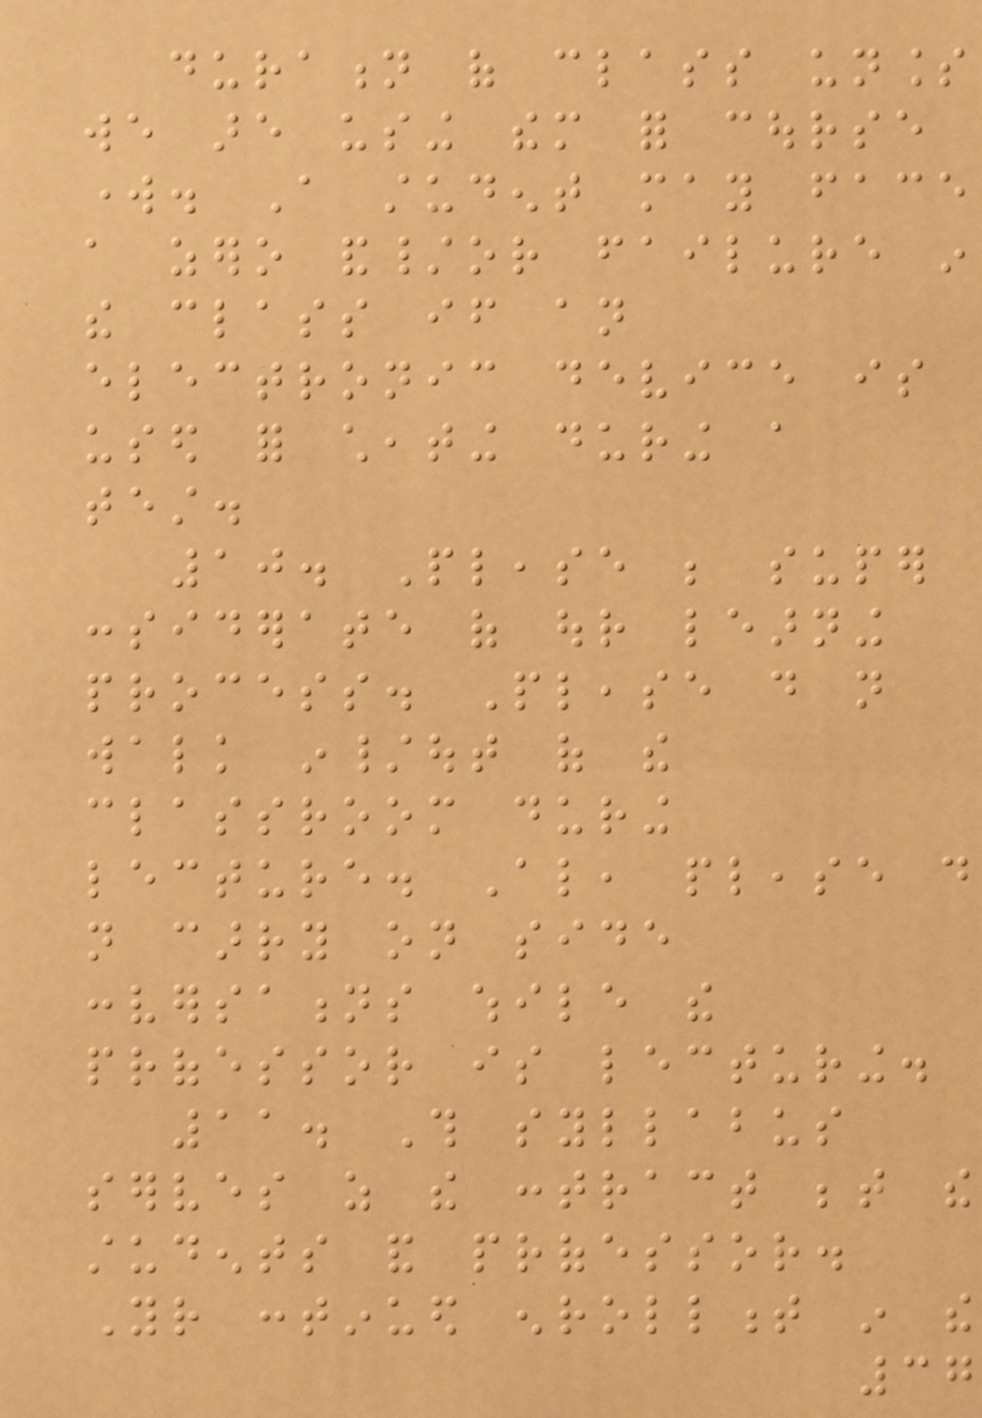duration of class unless
we are using them for course
work. A student may face
a zero and/or failure in
the class if an
electronic device is
used for cheating during a
test.
10. Please be super
considerate of our learning
process. Please do not
walk in/out of the
classroom during
lecture. Also, please do
not carry on side
conversations while the
professor is lecturing.
11. This syllabus
serves as the contract between the
students and professor.
Your continued enrollment in the
37
